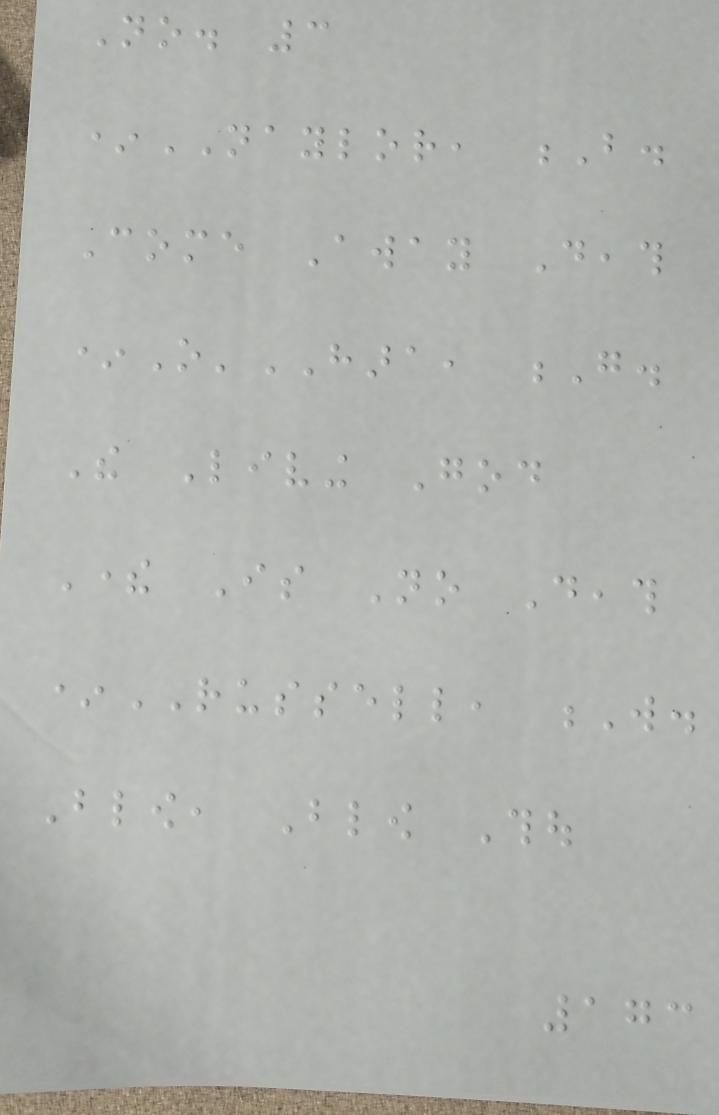No. 3
*NAYLOR, B.
Come Away Death
*O'HARA, G.
The Living God
There Is No Death
*RUSSELL, W.
Blow, Blow Thou
173
